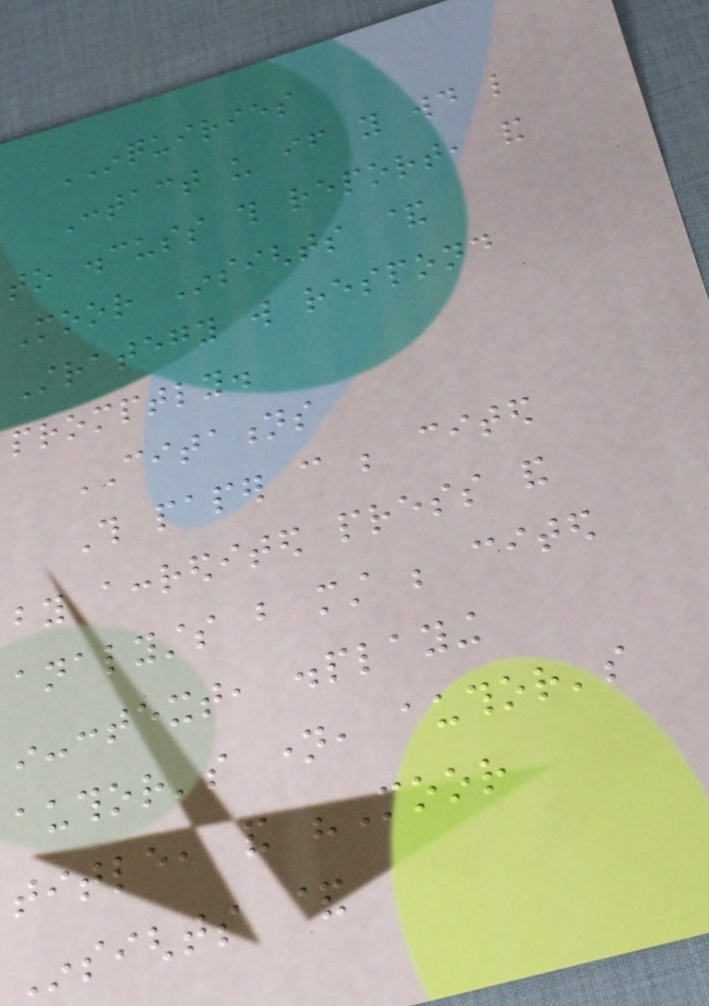INQUIRIES
Contact us if you would like
to discuss this report, and
Moor Insights &
Strategy will respond
promptly.
CITATIONS
This paper can be cited
by accredited press and
analysts but must be cited
in-context, displaying
author's name, author's
title, and "Moor
Insights &
